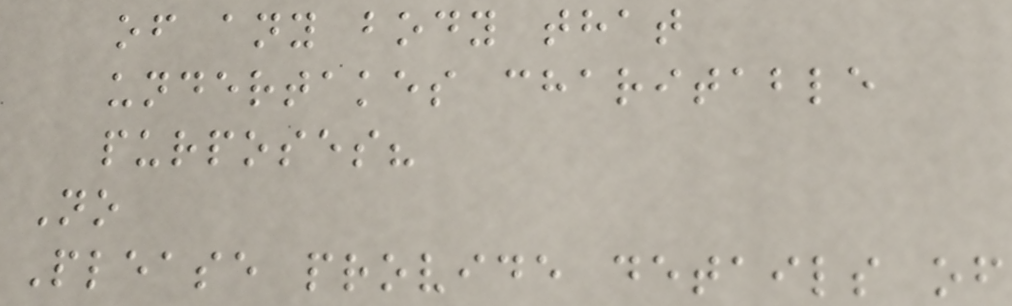of any body that
undertakes charitable
purposes?
No
Please provide details of
